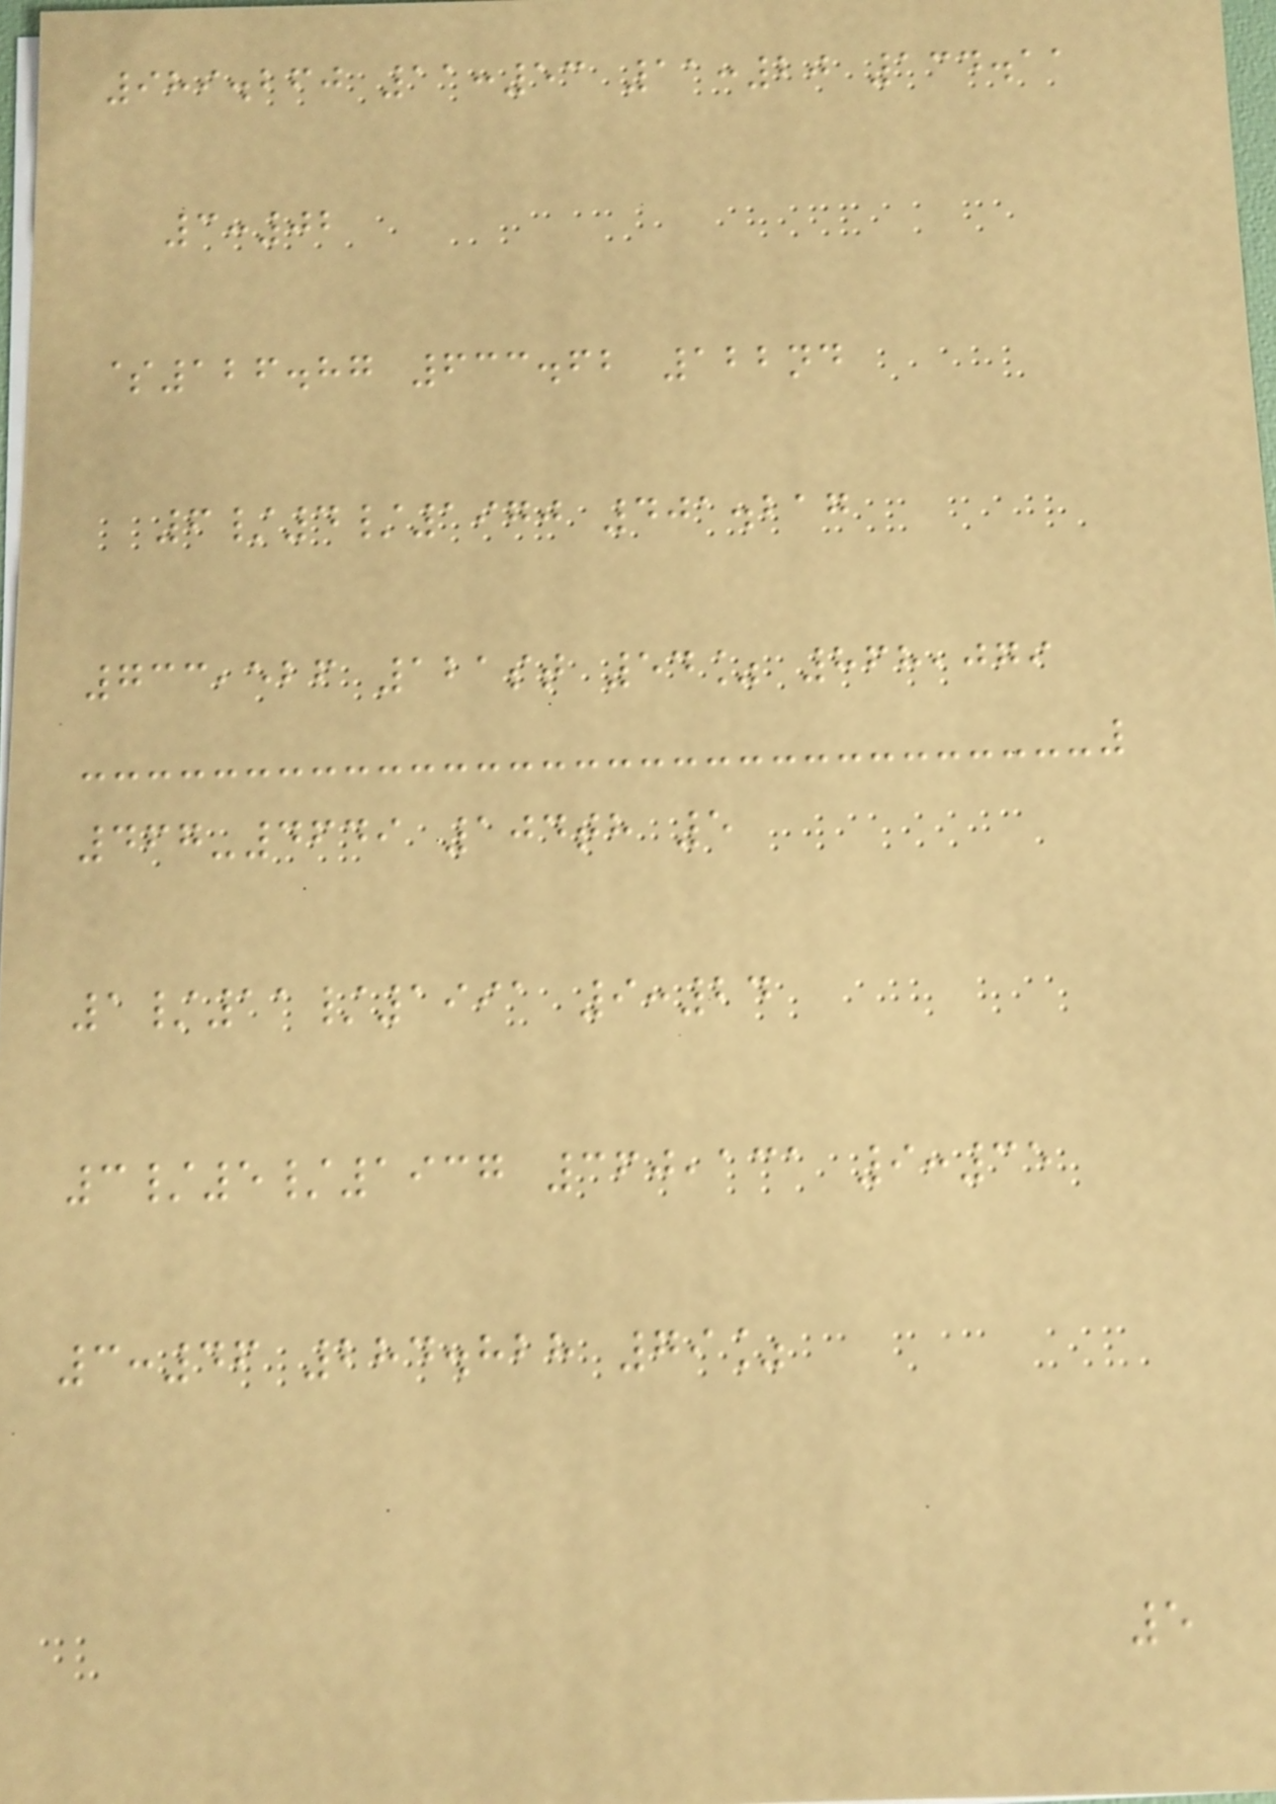989.260 11:53 11:20 134.11
3:02
$126.87 633.62 122nd
6/4/1970 401.217
733,526 121st 54% 868,079
467-4649 104th 5
1/11/1991 9:24
3/5/1937 360,131 9:35
3:46 284.828 79%
5
